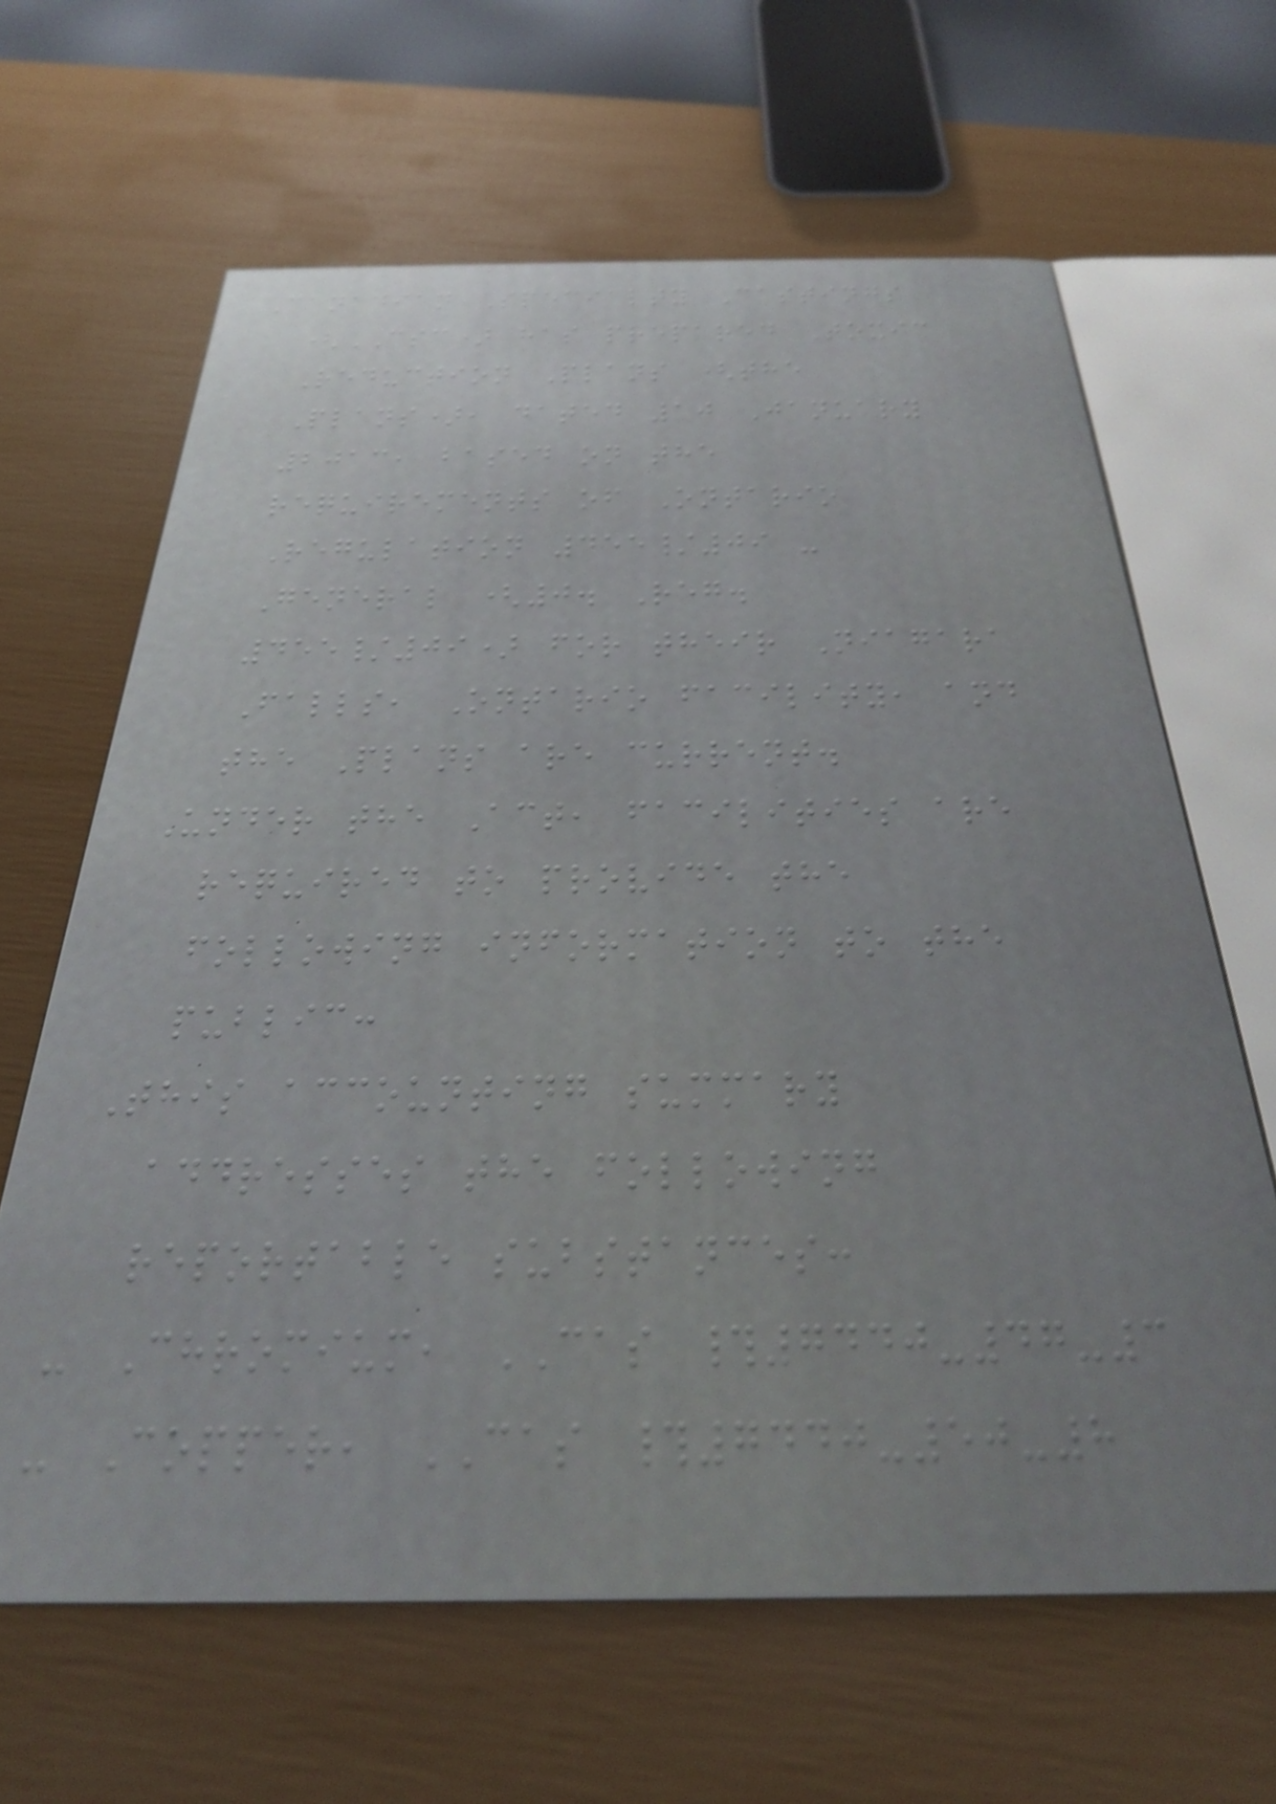Canadian Specialty Castings
(CSC) has prepared Toxic
Reduction Plans (the
Plans), dated 10 January
2013, based on the
requirements of Ontario
Regulation 455/09 -
General (0. Reg.
455/09) for their Niagara
Falls, Ontario facility, and
the Plans are current.
Under the Act, facilities are
required to provide the
following information to the
public:
This accounting summary
addresses the following
reportable substances:
- Chromium, CAS #7440-47-3
- Copper, CAS #7440-50-8
